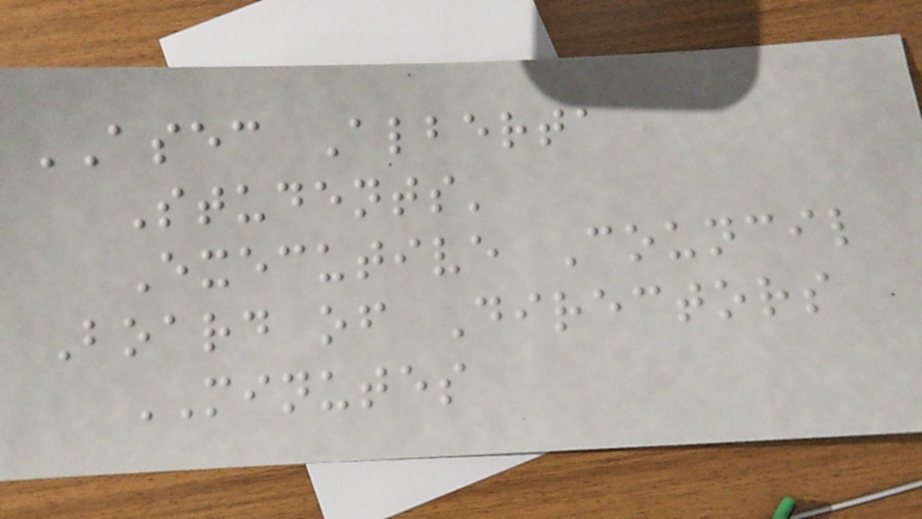ASEC Alberta
Students'
Executive Council
Board of Directors
MINUTES
